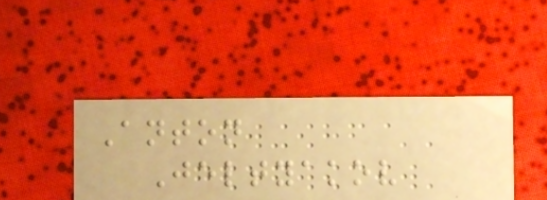Anton
Jeltyakov
